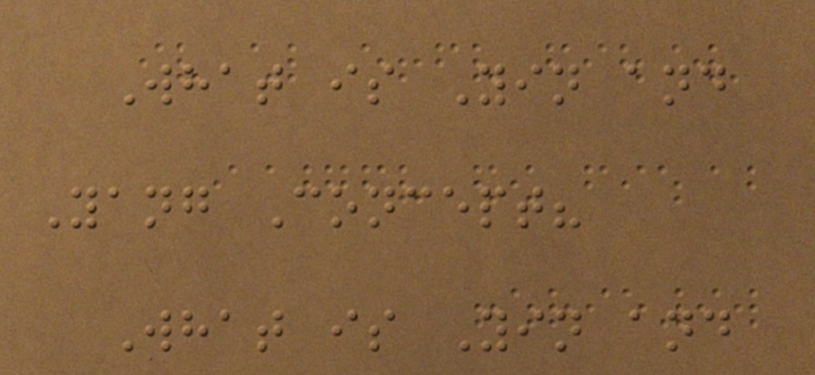What is Yin and
Yang Concept?
What is Yin and
